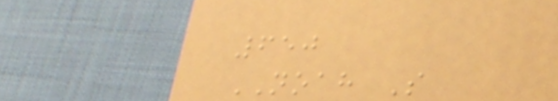650
NOAH S
